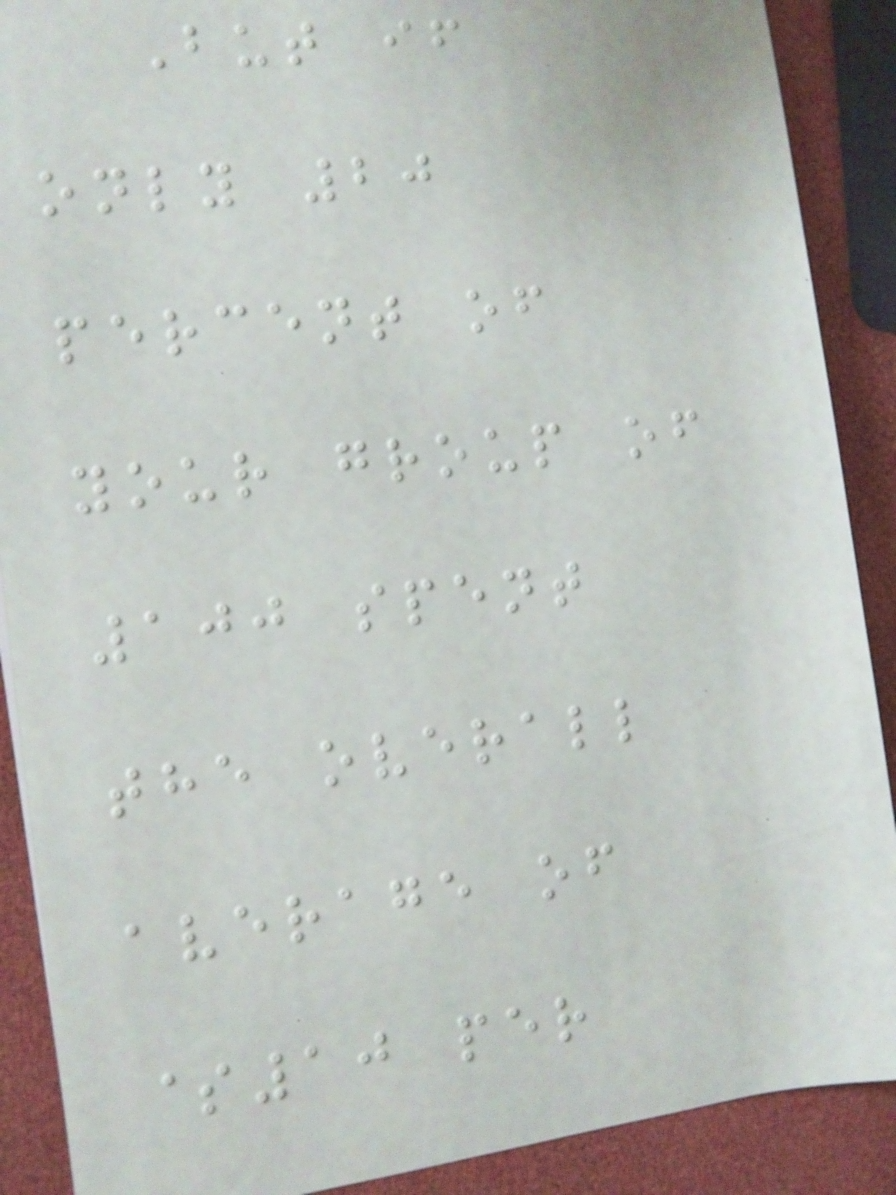But if
only 20
percent of
your group of
100 spent
the overall
average of
$10 per
